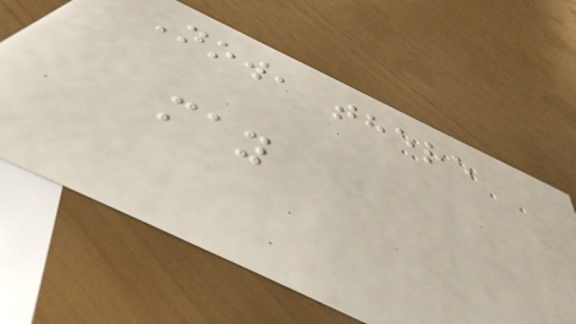Now, there
may
